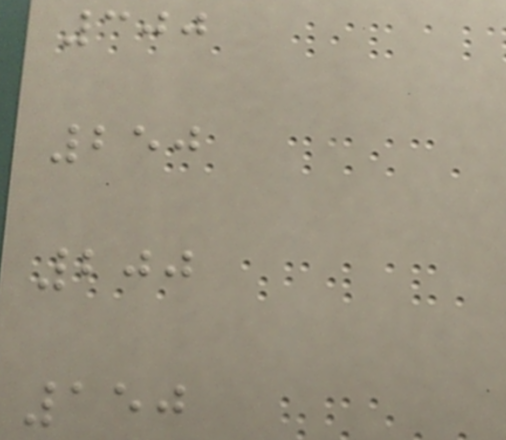300
250
200
150
